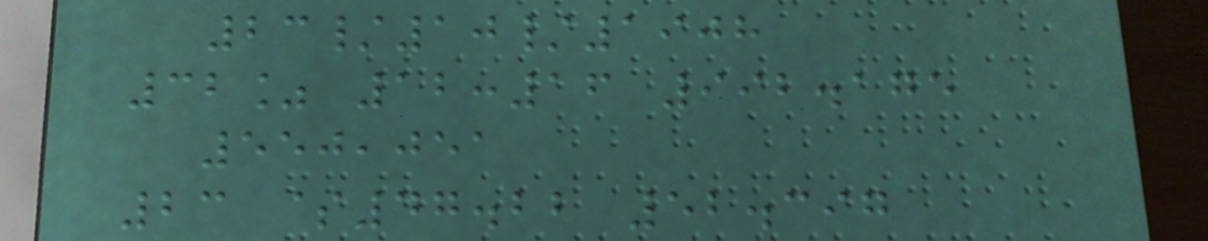23/10/1908
32% 12:16 992.175
550,051
23 $47.22 52.397
